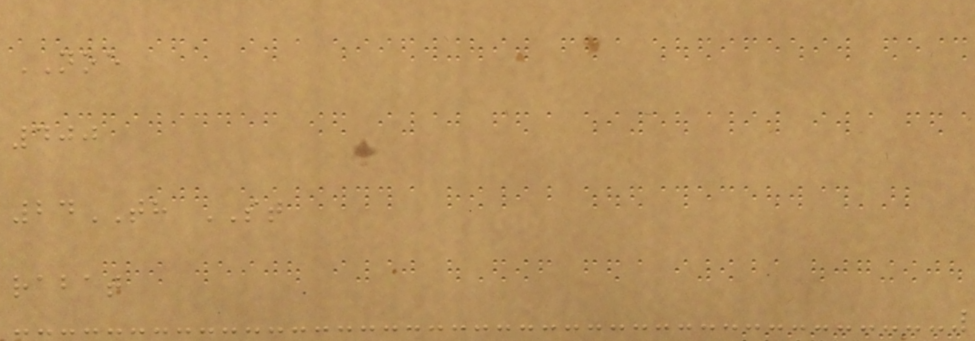NOE
400
24TH ST
rabat
